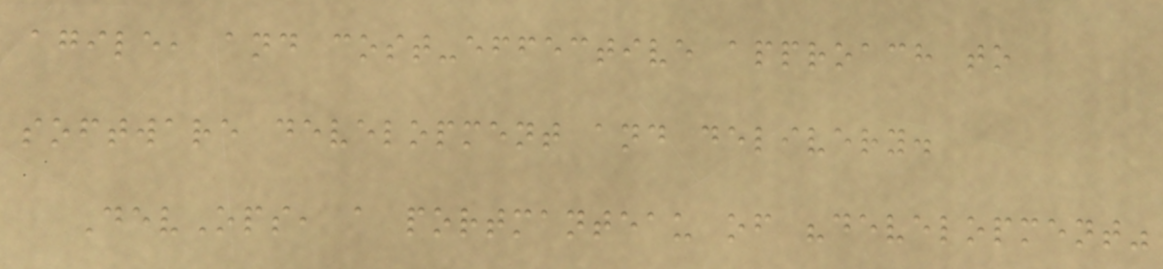agile, and cost-effective approach to
software development and delivery.
DevOps, a portmanteau of "development"
